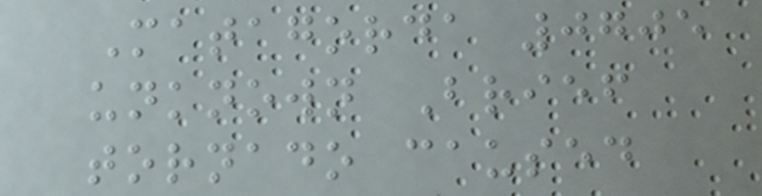Matagorda 0705
unknown Brief
tornado caused
